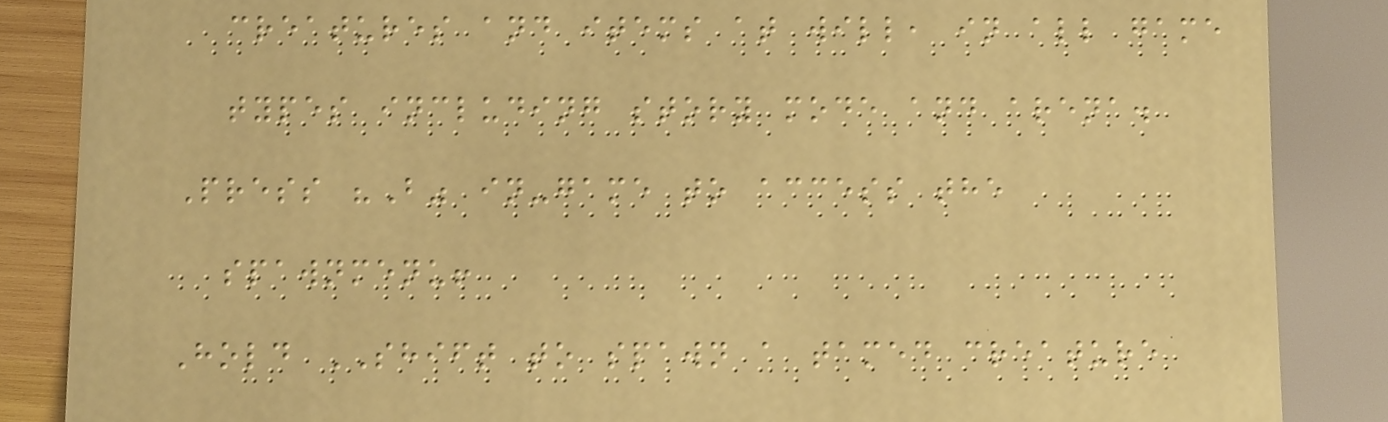creatures and items at will, in all game
types including story mode and arena.
Press "B" in-game to access the
spawnmenu!
Hold SHIFT to spawn a tamed creature
